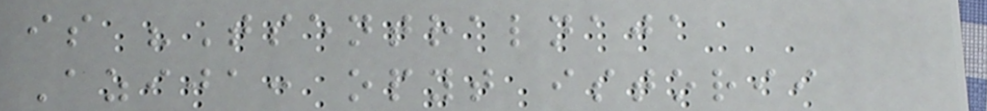is "Tsentralnaja
Azija: opyt istorii
